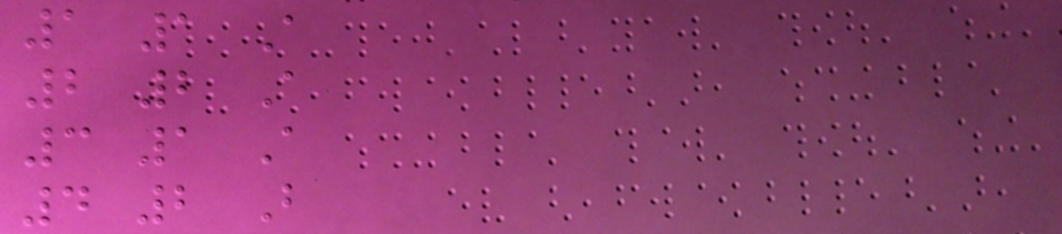1 1 A
2 2 A
3 1 A
4 2 B
